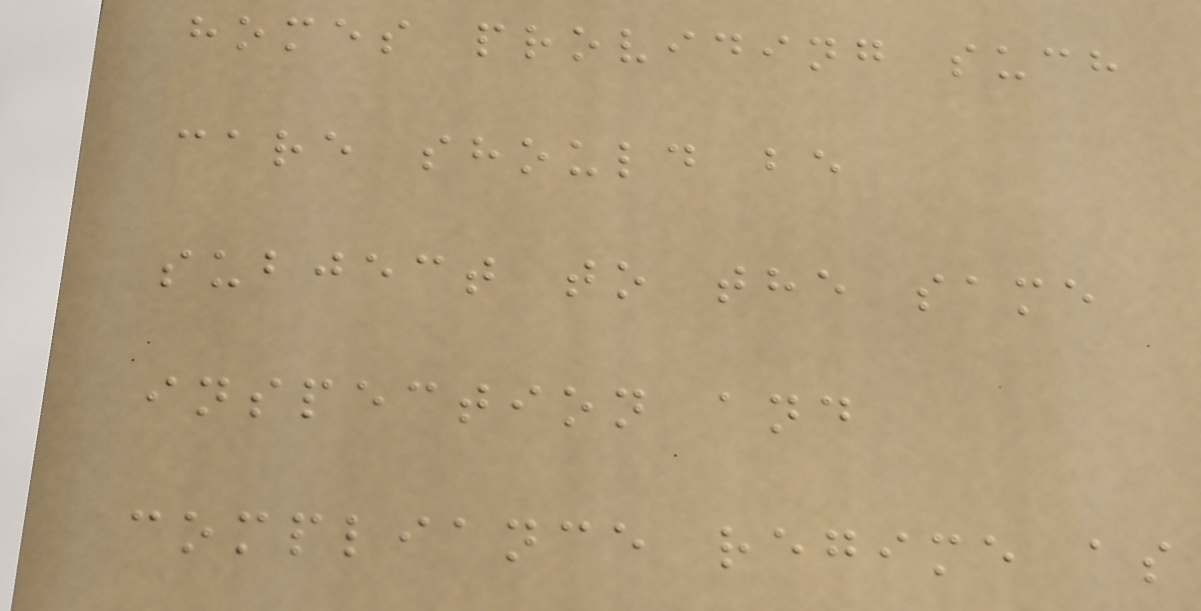homes providing such
care should be
subject to the same
inspection and
compliance regime as
